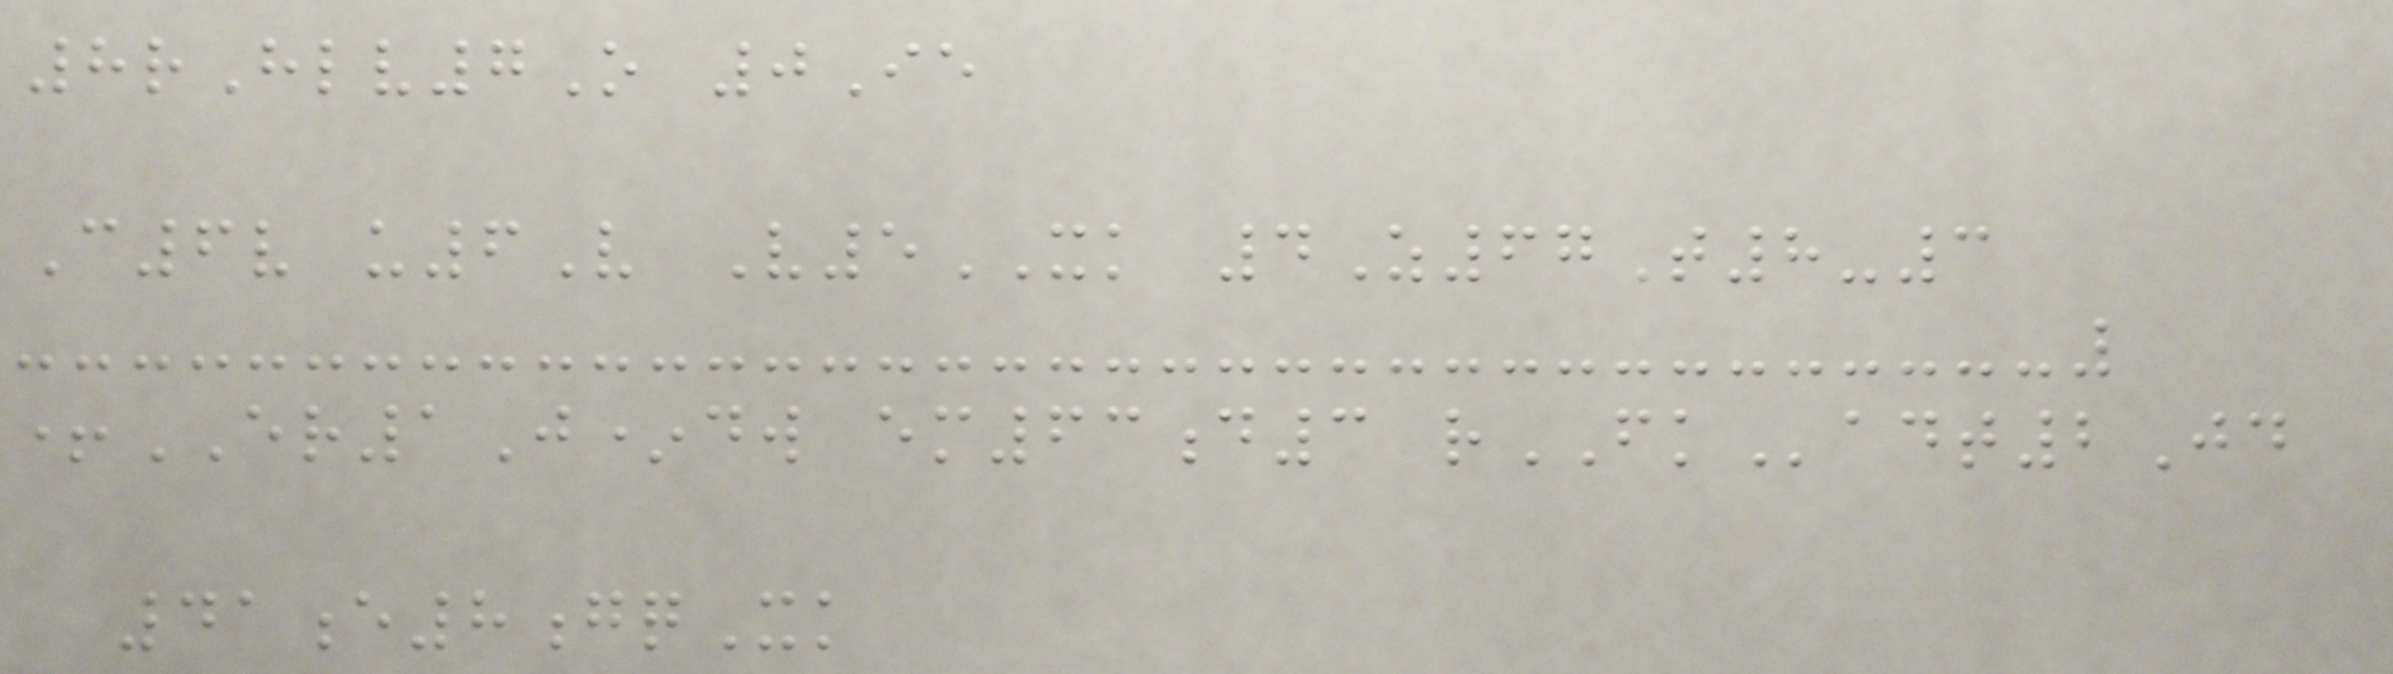8rHlv7O 0Ie
C6v u6V V5XK 4Z67T8-3
+ER1J*dw em63d3 rFKadt2Jd
41e8gqXk
